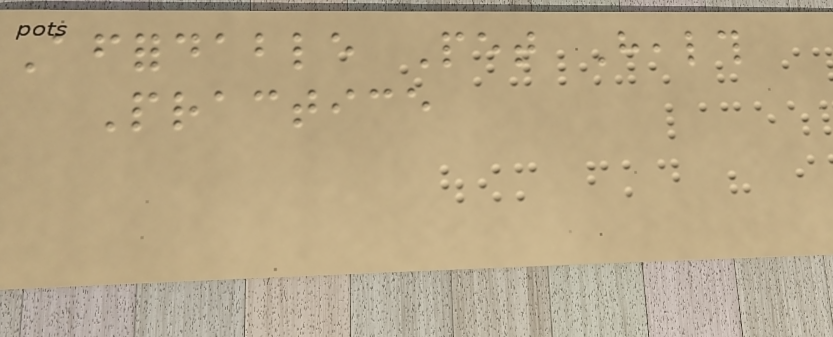Affordable Pet Health
Practice
